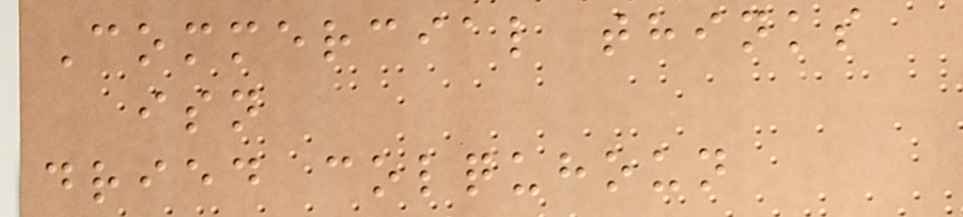Commercial thinks
isn
dried colquhoun
